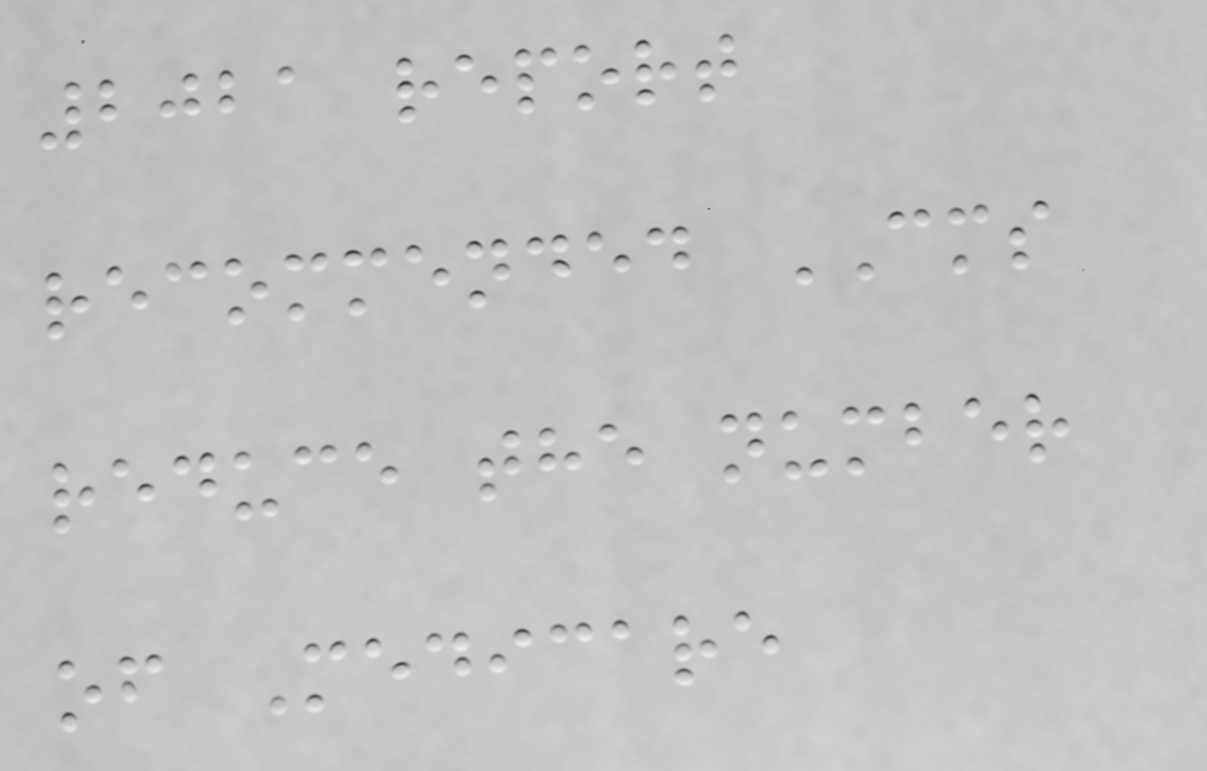2021 report
recommended CMS
reduce the number
of Medicare
